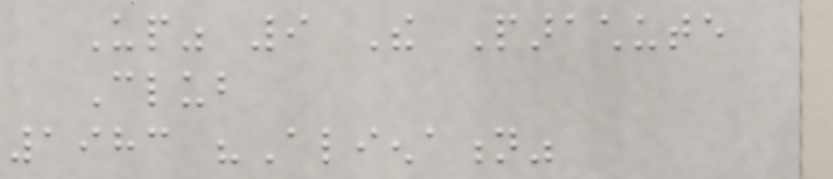Up" 9 The Parachute
Club
1983 "Alienation"
